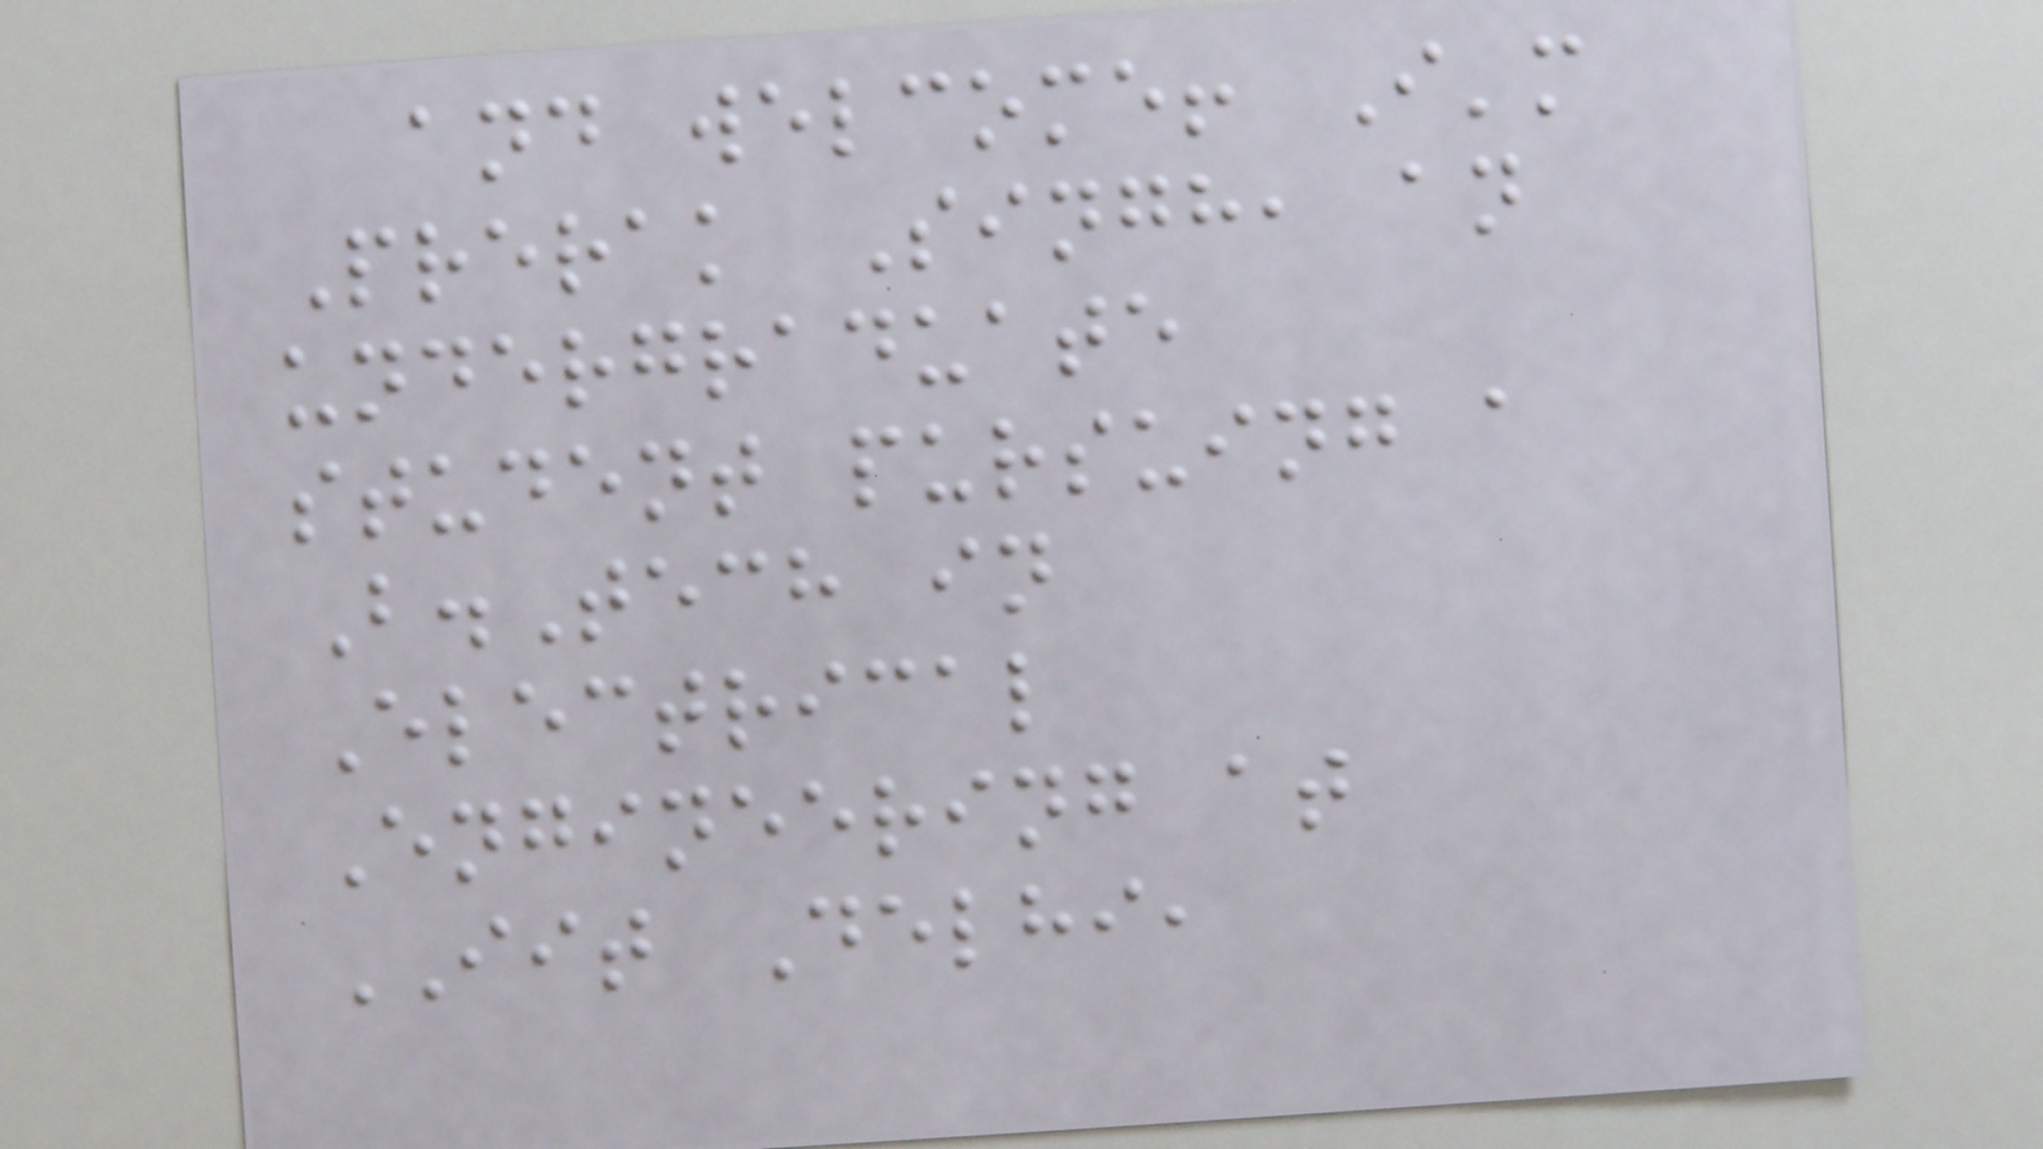and welcome! I'm
Prerak Singh, an
undergraduate
student pursuing a
B.Tech in
Electrical
Engineering at
IIT Delhi,
